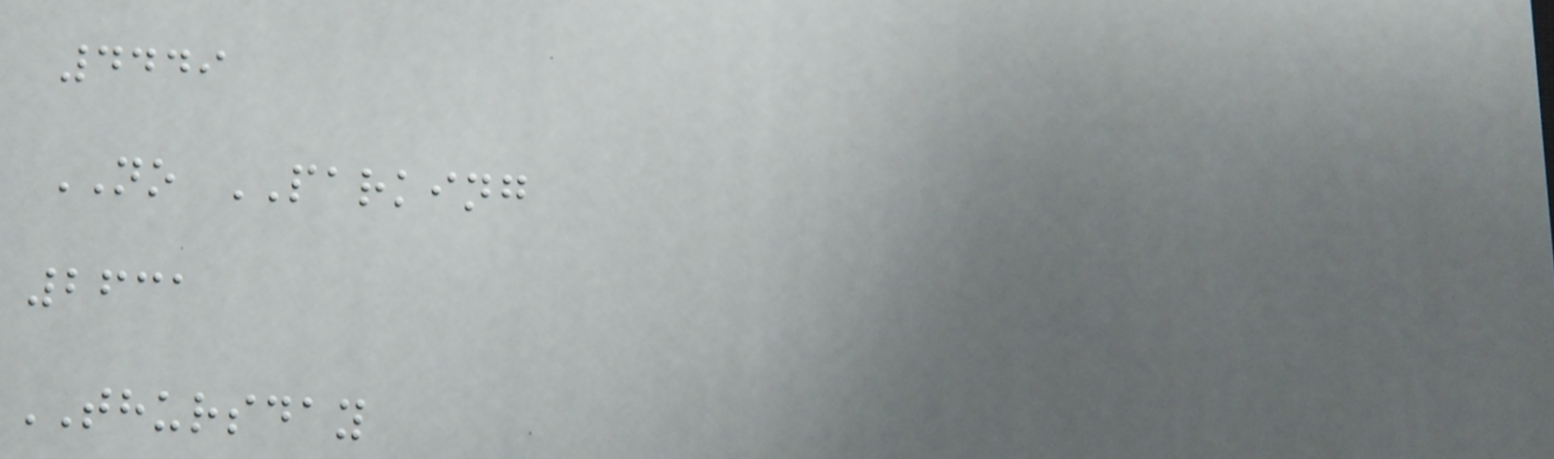4449
NO PARKING
2631
THURSDAY
